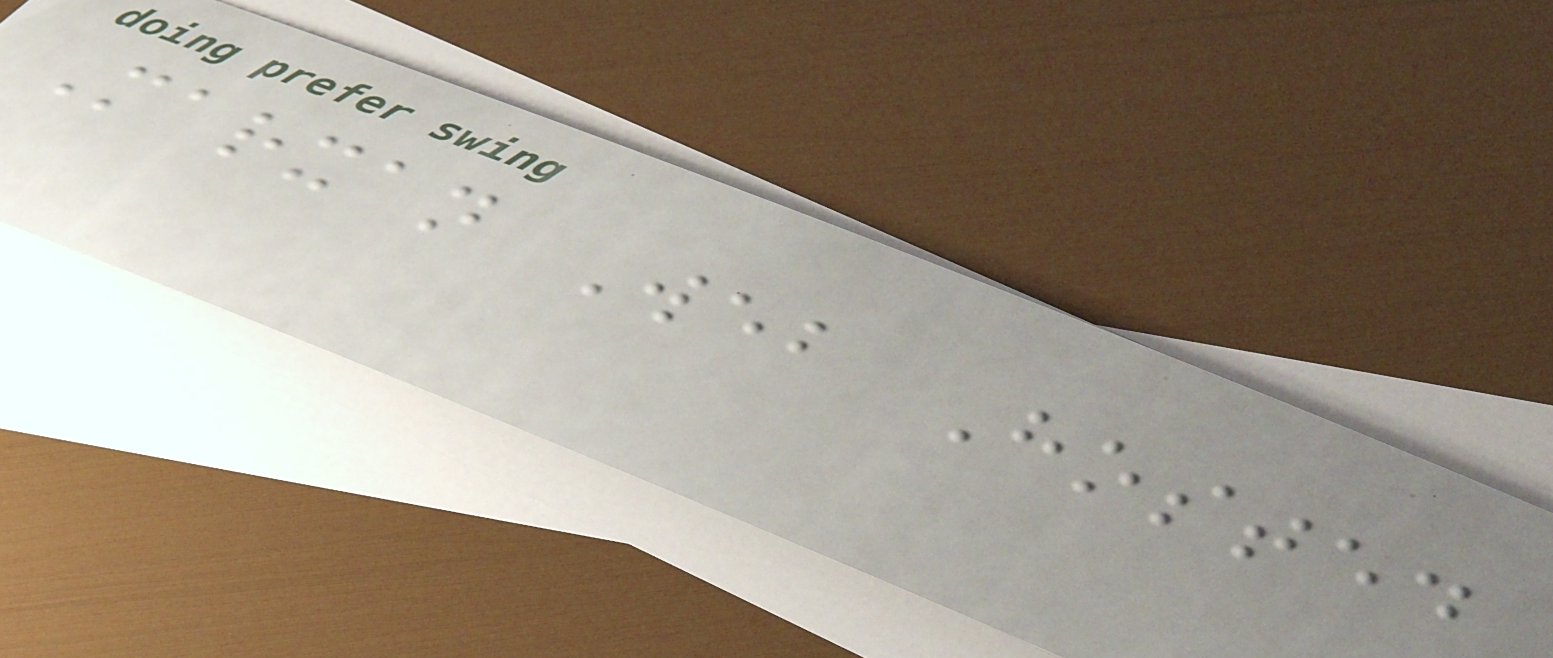Marxan Web Hosted
